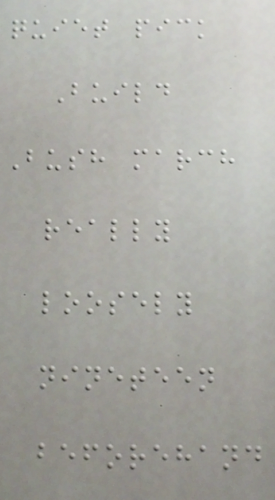quiet pick
Build
Bush march
really
loosely
nineteen
beforehand
